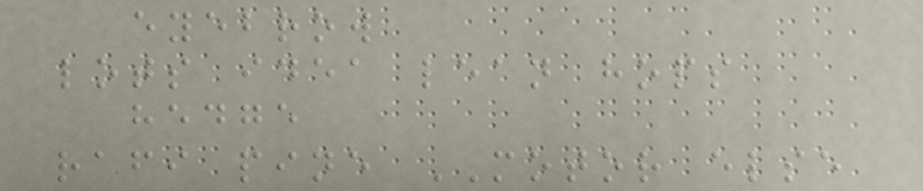eyebrow
lots idea lean hops
hedge
rafi pine MOTOR else
